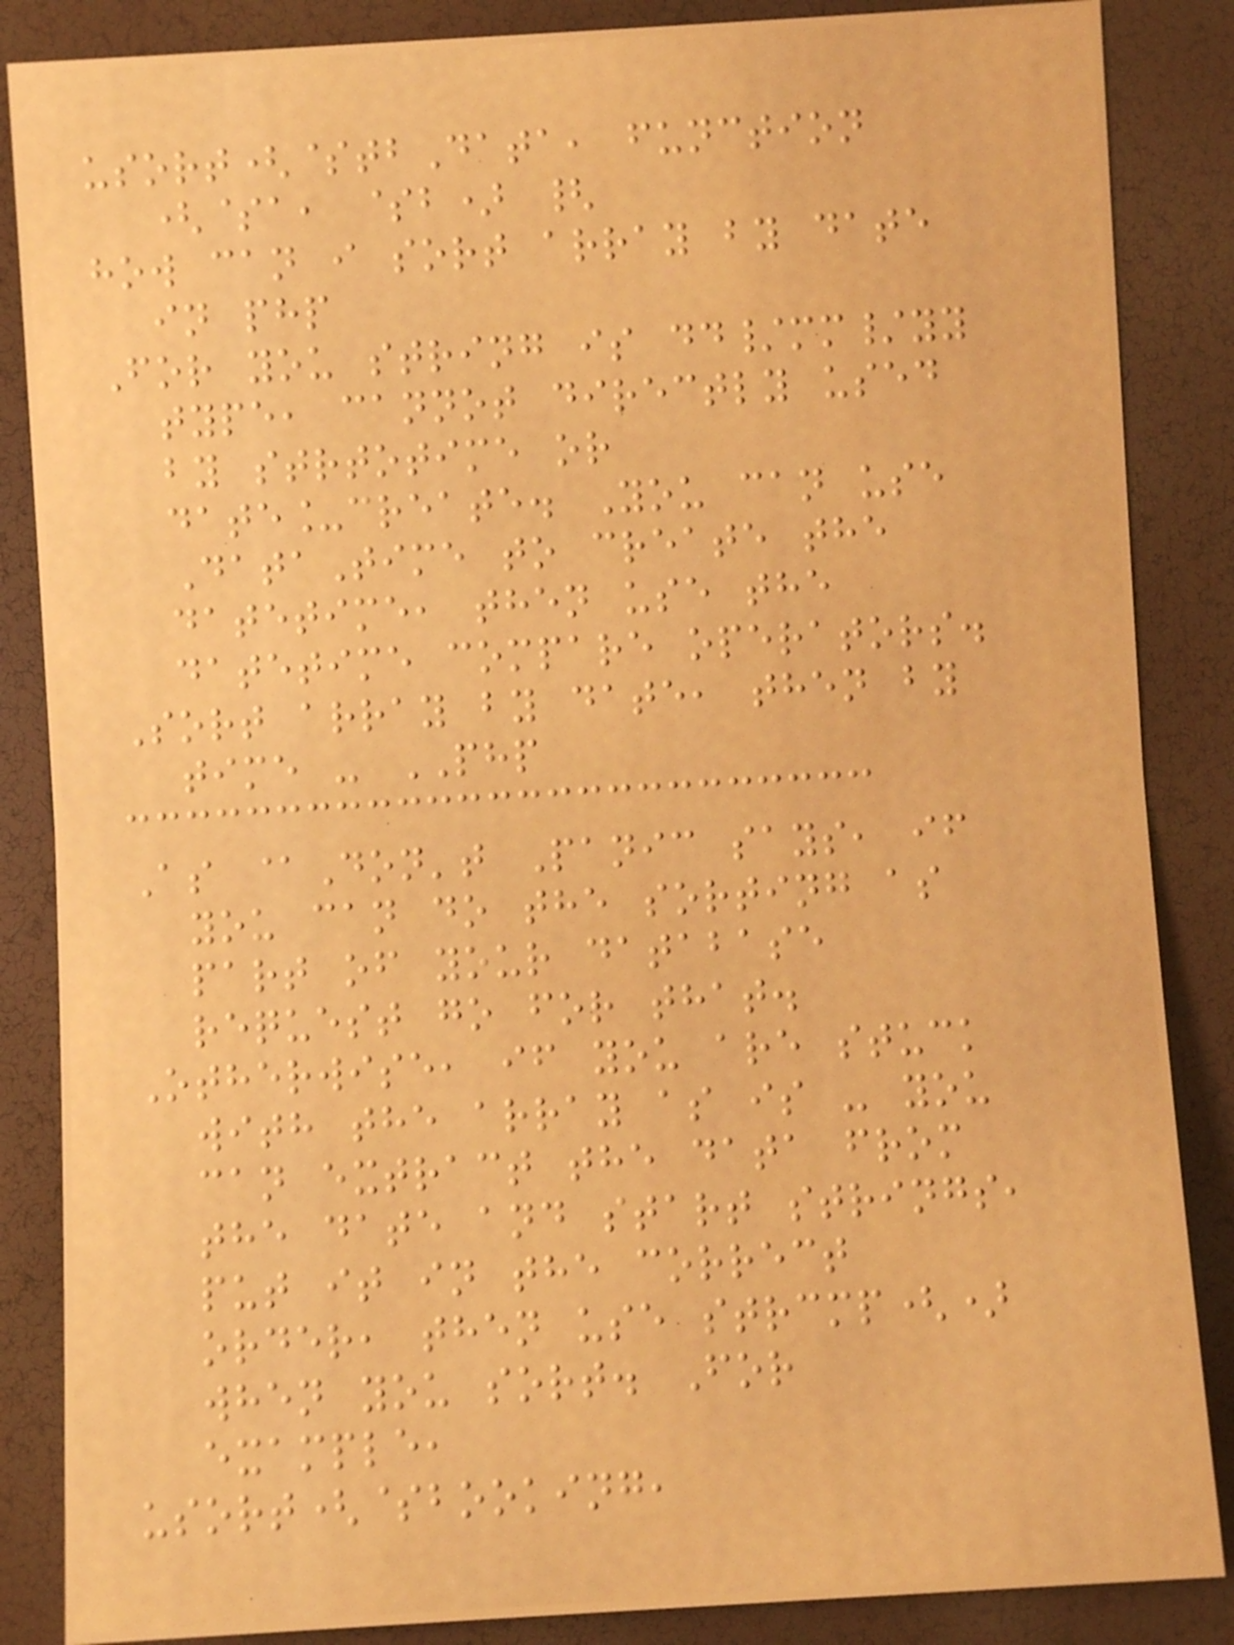usort($tbData, function
($a, $b) {
how can i sort array by date
in php
For you string is dd/mm/yy
type, cannot directly used
by strtotime or
date_create. You can use
DataTime to create the
datetime, then use the
datetime compare operators.
Sort array by date, then by
time - PHP
As @Don't Panic says, if
you can do the sorting as
part of your database
request go for that.
Otherwise, if you are stuck
with the array as is - you
can extract the data from
the date and start strings,
put it in the correct
order, then use strcmp()
when you sort. For
example,
usort($booking,
